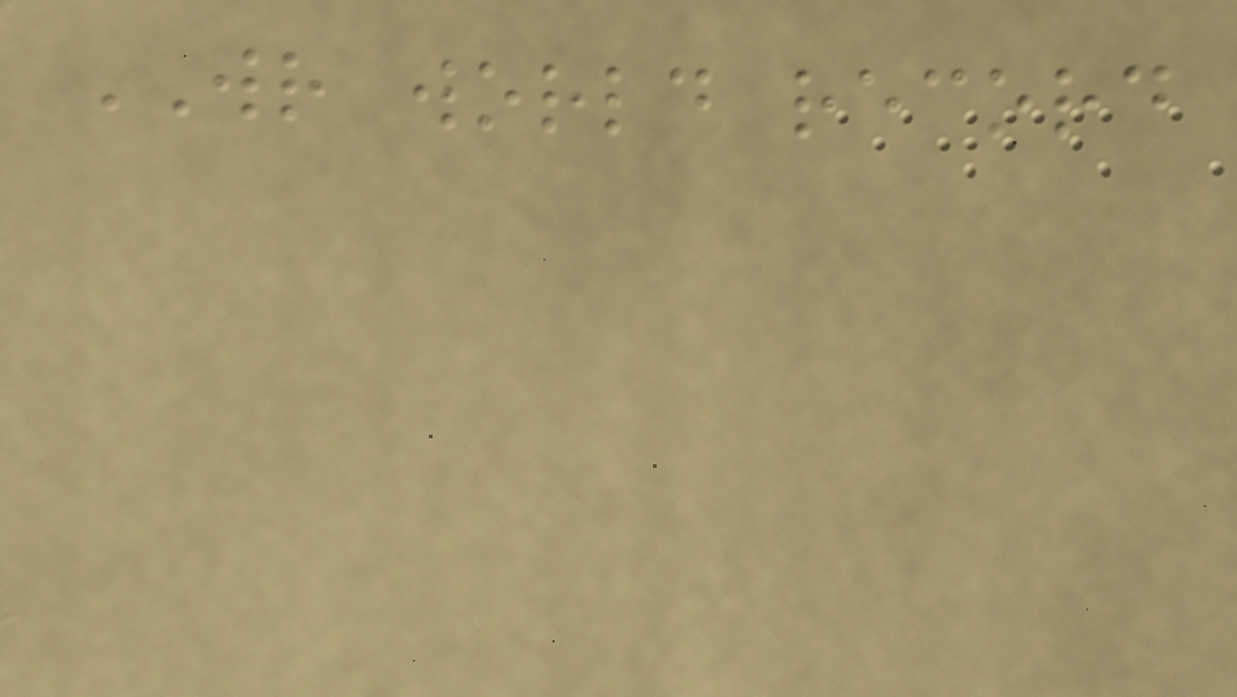WR world record
